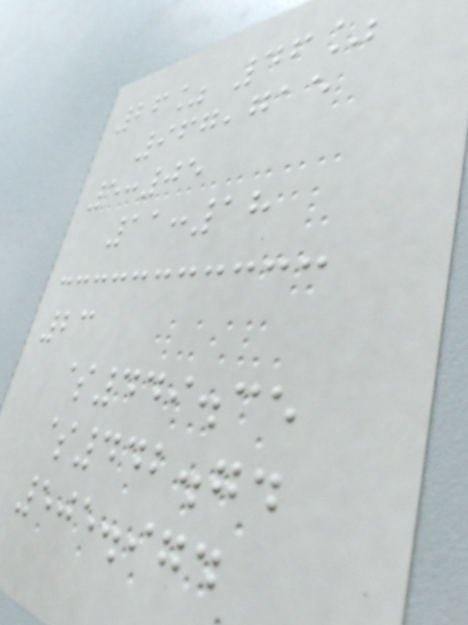26% 46%
967,715
5:05
11:18
23
$449.35
$442.74
505.974
